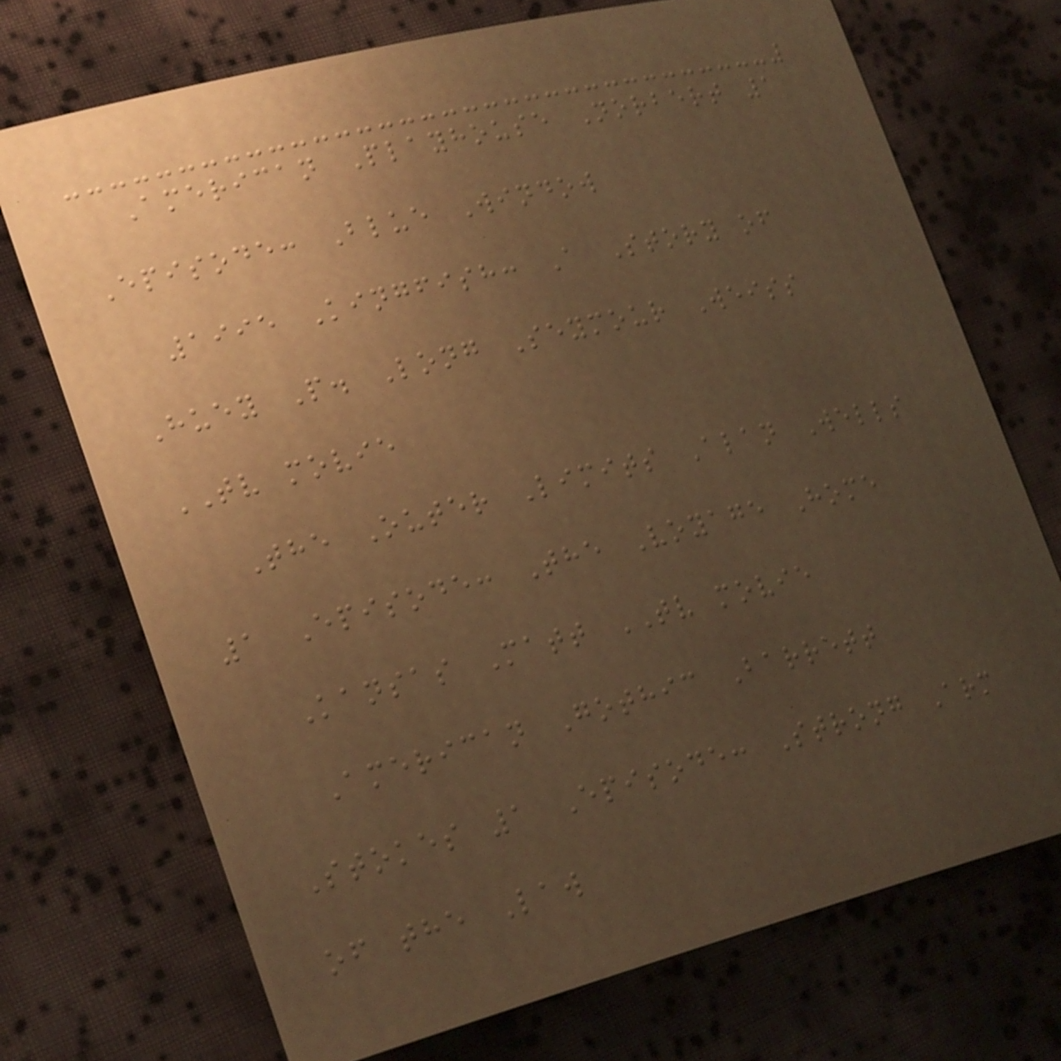American Playhouse Norbert 1
Episode: Blue Window
1995 Kingfish: A Story of
Huey P. Long Seymour Weiss
TV movie
The Outer Limits Alan Wells
1 Episode: The Voyage Home
Kansas Matt TV movie
American Gothic Barrett
Stokes 1 Episode: Strong Arm
of the Law
